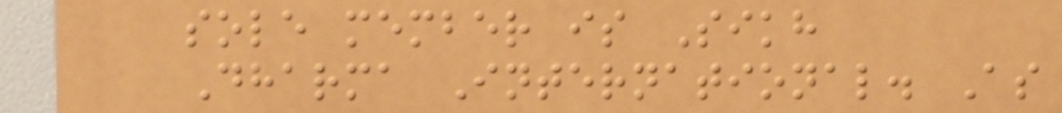sole member is Sikh
Dharma International. As
